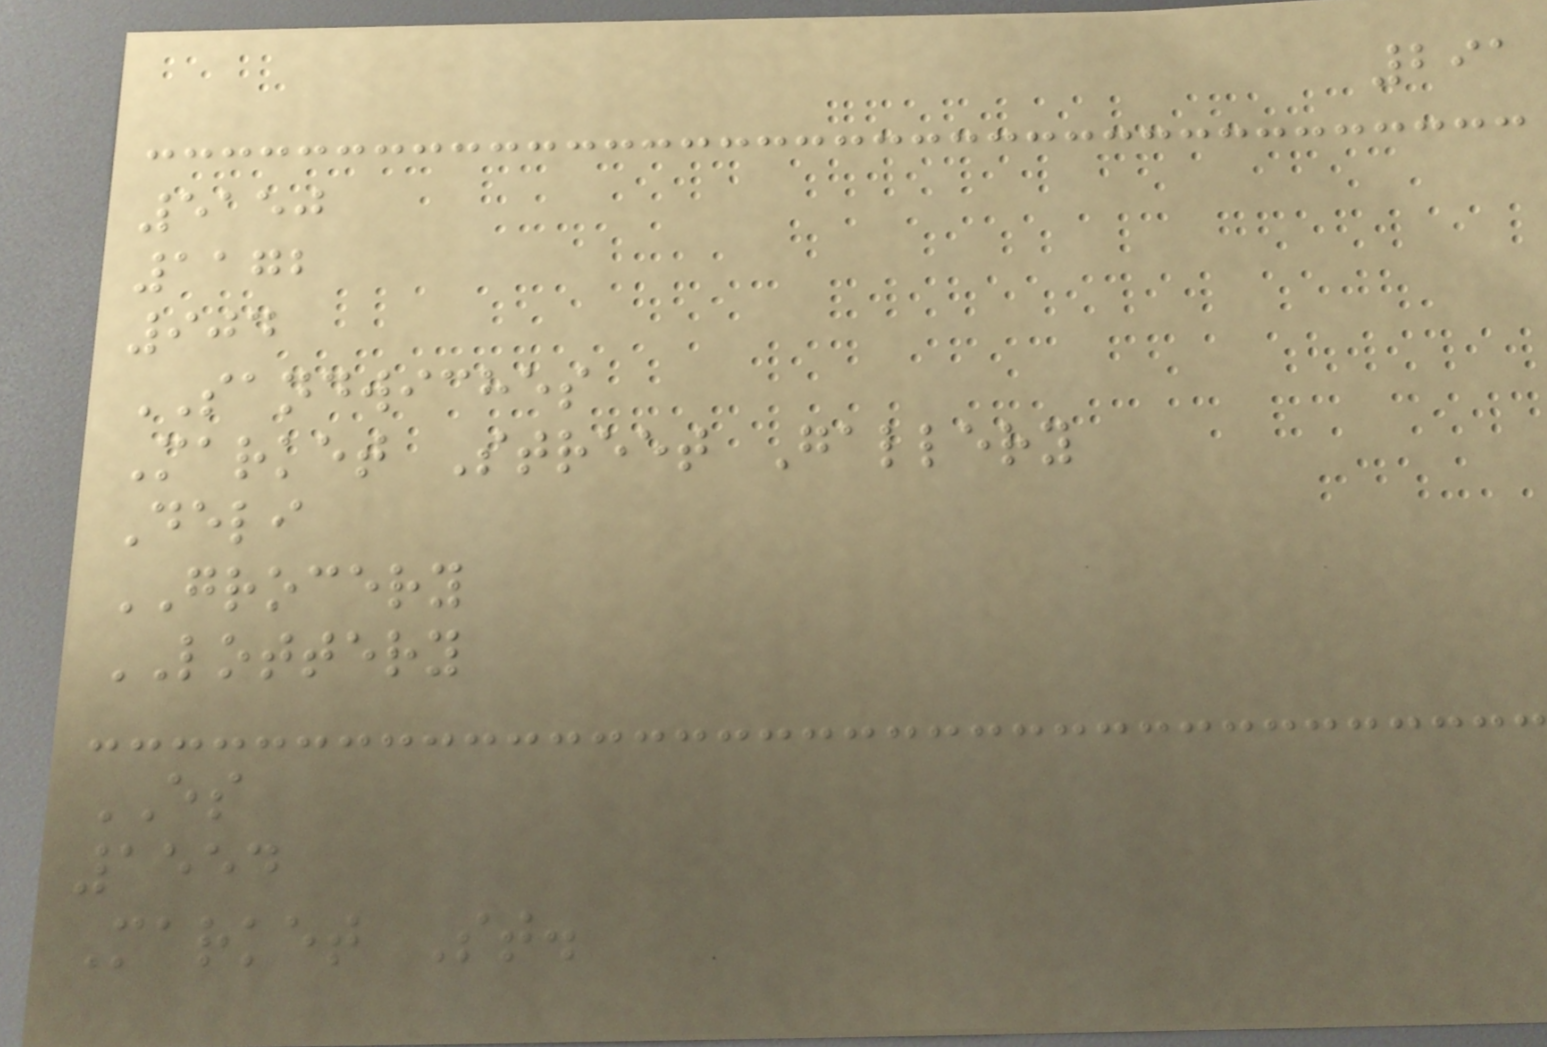291
5150
1172
904
SANDWICHES
Market Street Gallery
Deli
GROCERY
LOTTERY
ES
1554
Market St.
